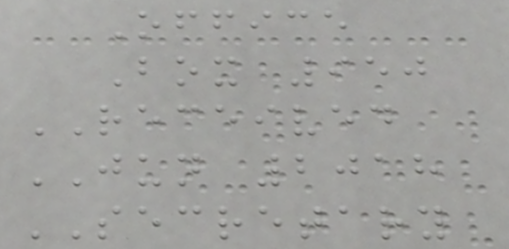Office
Box 950
RECEIVED
JUN 2018
SECRETARY
